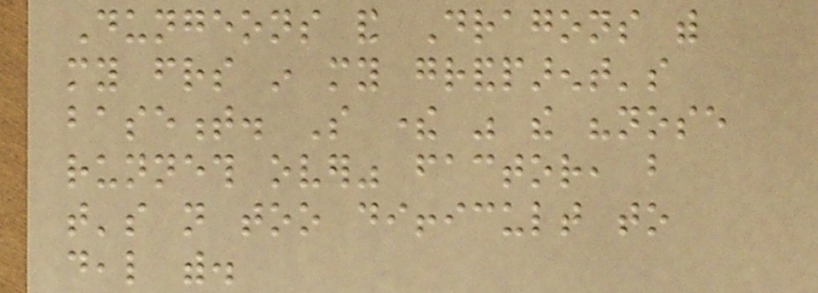Dungeons and Dragons with
my friends in my grandparent's
basement. So there was the "nose
runneth over" factor, but
that's not too difficult to
deal with.
